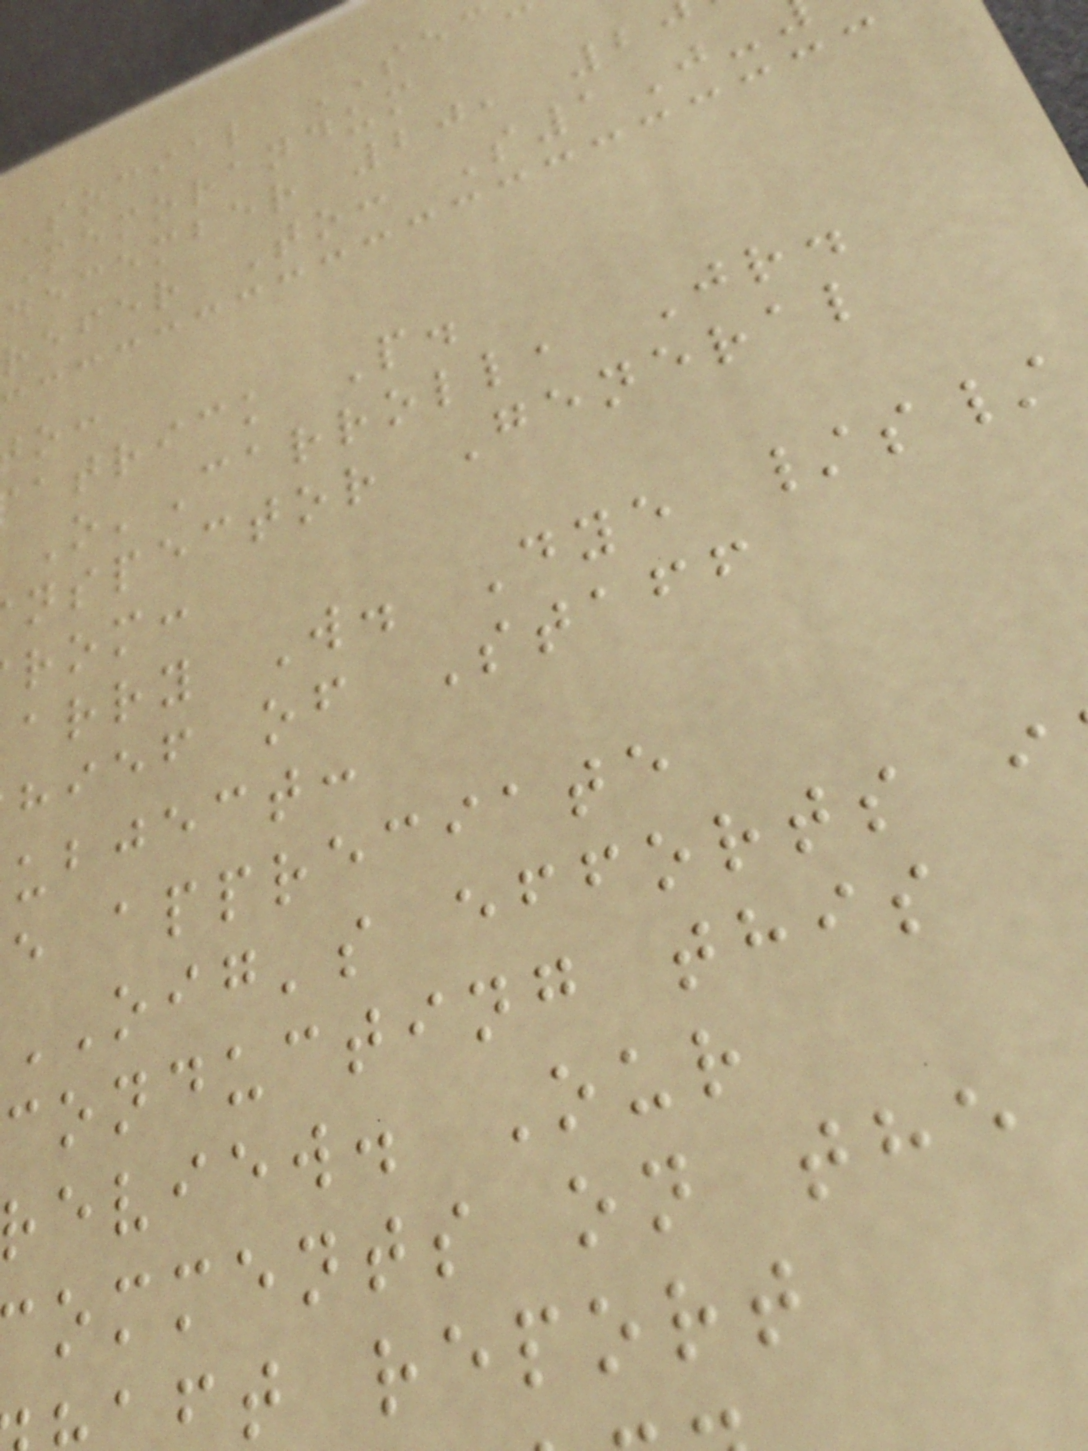social SEC
memorandum
december 20, 2
refer To: S1J-
atrick P.
O'Carroll, Jr.
nspector General
rom:
arry W. Dye /s/
hief of Staff
ubject:
e appreciate
OIG's efforts i
conducting this
review. Our
omments on the
t report
